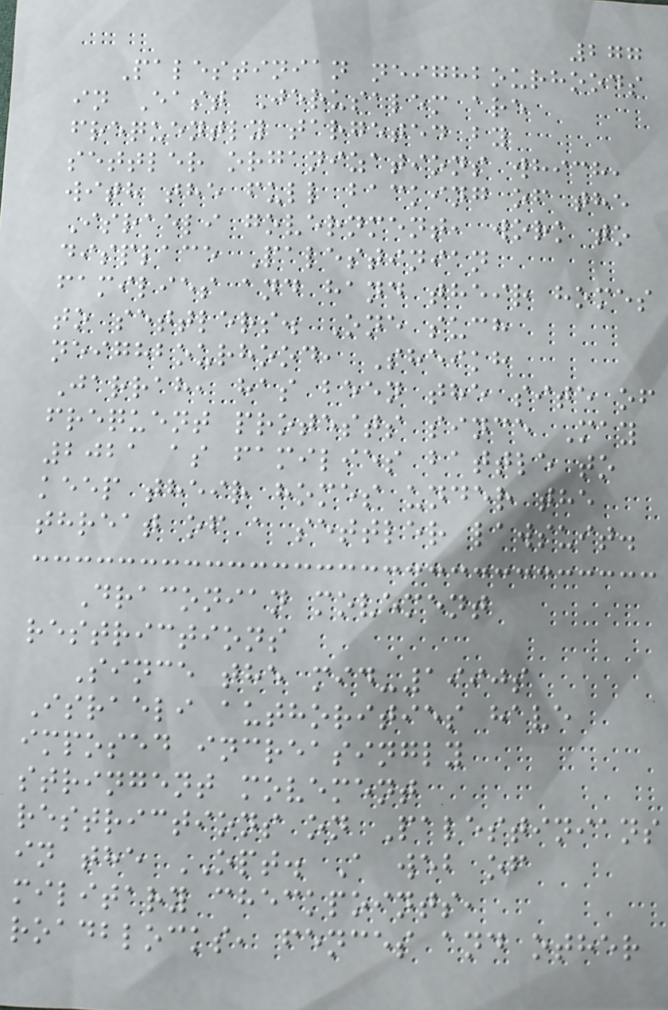277
Palestinian neighbourhoods
in East Jerusalem are
frequently targeted by
settler organizations which,
with the full backing of the
Israeli government, work to
displace Palestinian
families and hand their homes
to settlers. One such
neighbourhood, Sheikh
Jarrah, has been the site of
frequent protests since May
2021 as families battle to
keep their homes under the
threat of a settler lawsuit.
Draconian movement
restrictions
Since the mid-1990s
Israeli authorities have
imposed increasingly
stringent movement
restrictions on Palestinians
in the OPT. A web of
military checkpoints,
roadblocks, fences and other
